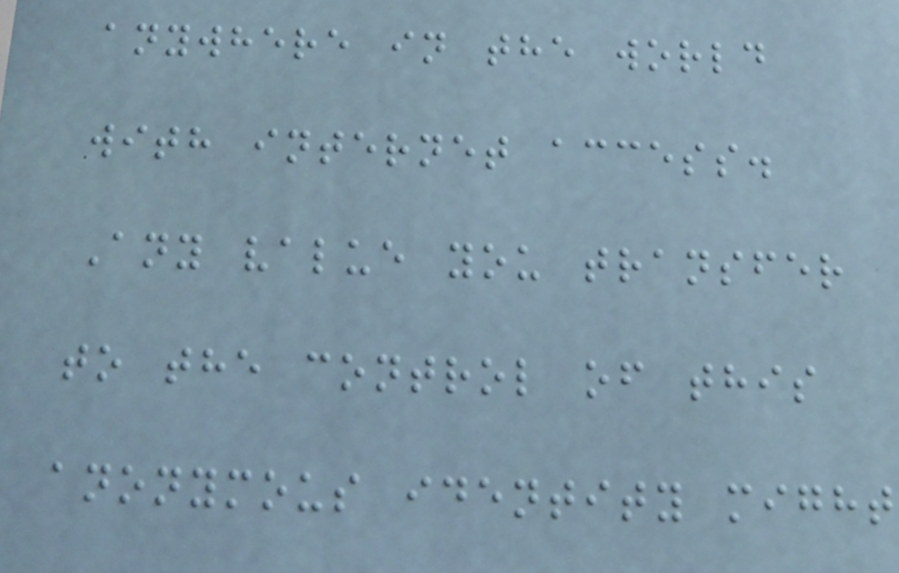anywhere in the world
with internet access.
Any value you transfer
to the control of this
anonymous identity might
